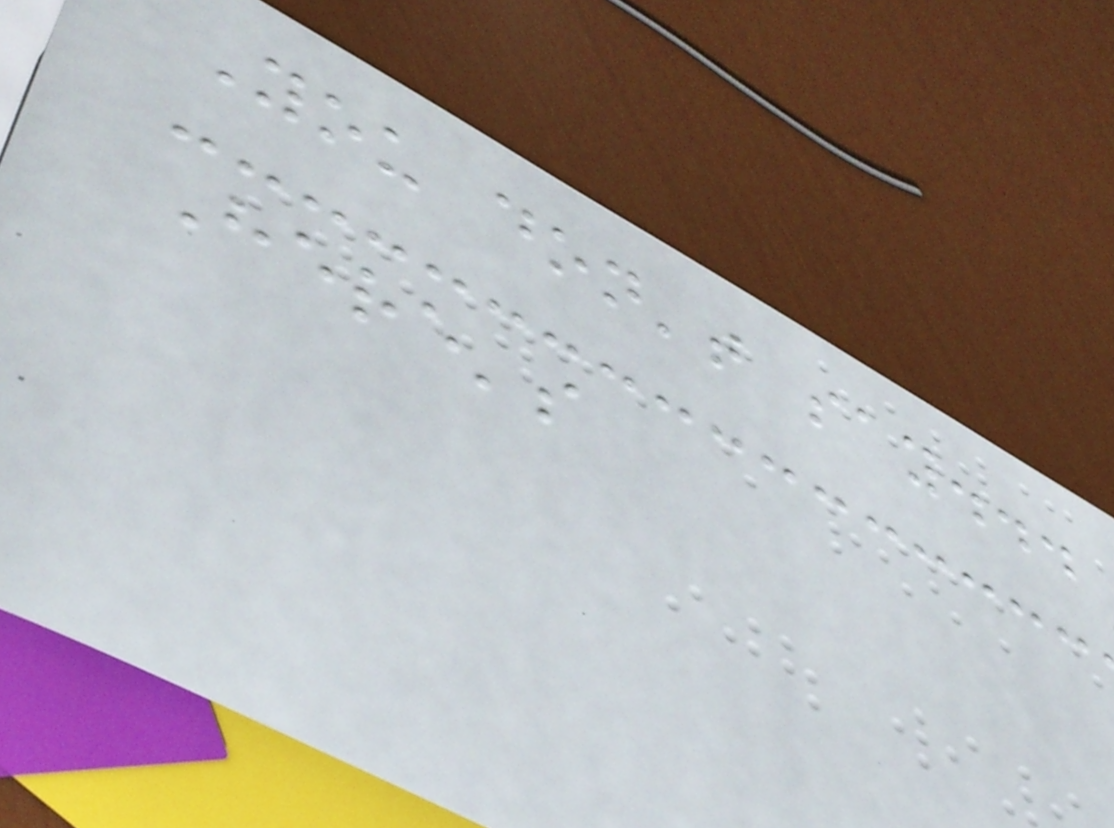You don't say...
Here's
